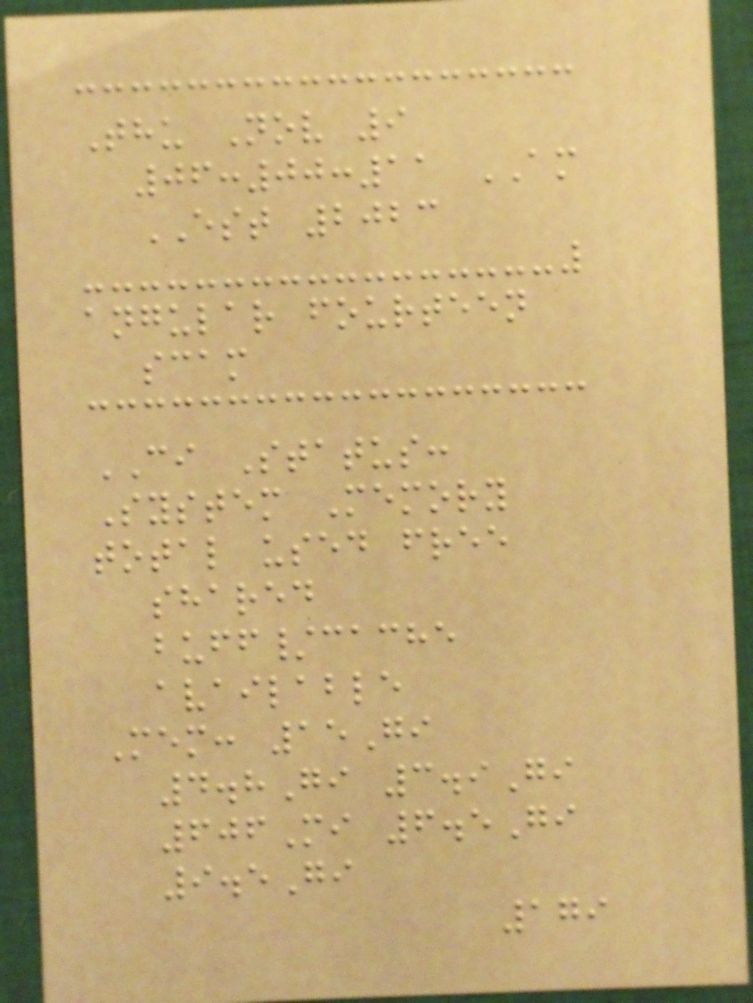Thu Nov 9
06:00:11 AM
EST 2023
angular fourteen
scam
CI Status:
System Memory
total used free
shared
buff/cache
available
Mem: 15Gi
4.8Gi 3.9Gi
606Mi 6.5Gi
9.5Gi
179
